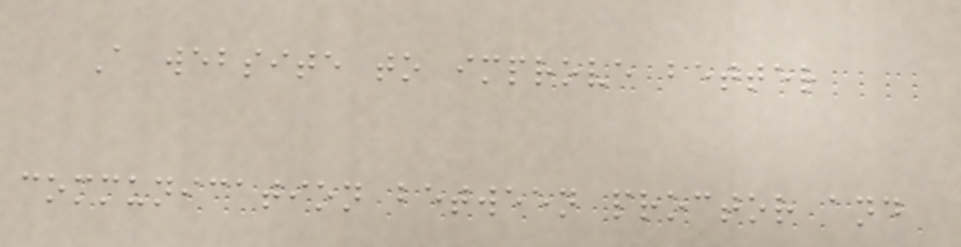A website to improve better
communication between proctor and
